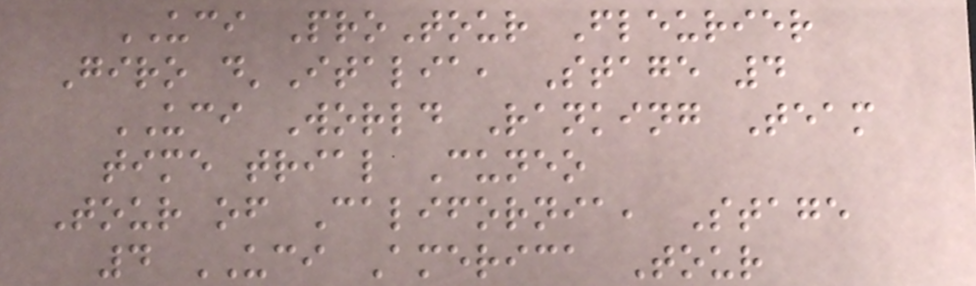UCI ProTour Fleurier
Giro d'Italia, Stage 4
UCI World Ranking Team
time trial Cuneo
Tour of California, Stage
4 UCI America Tour
